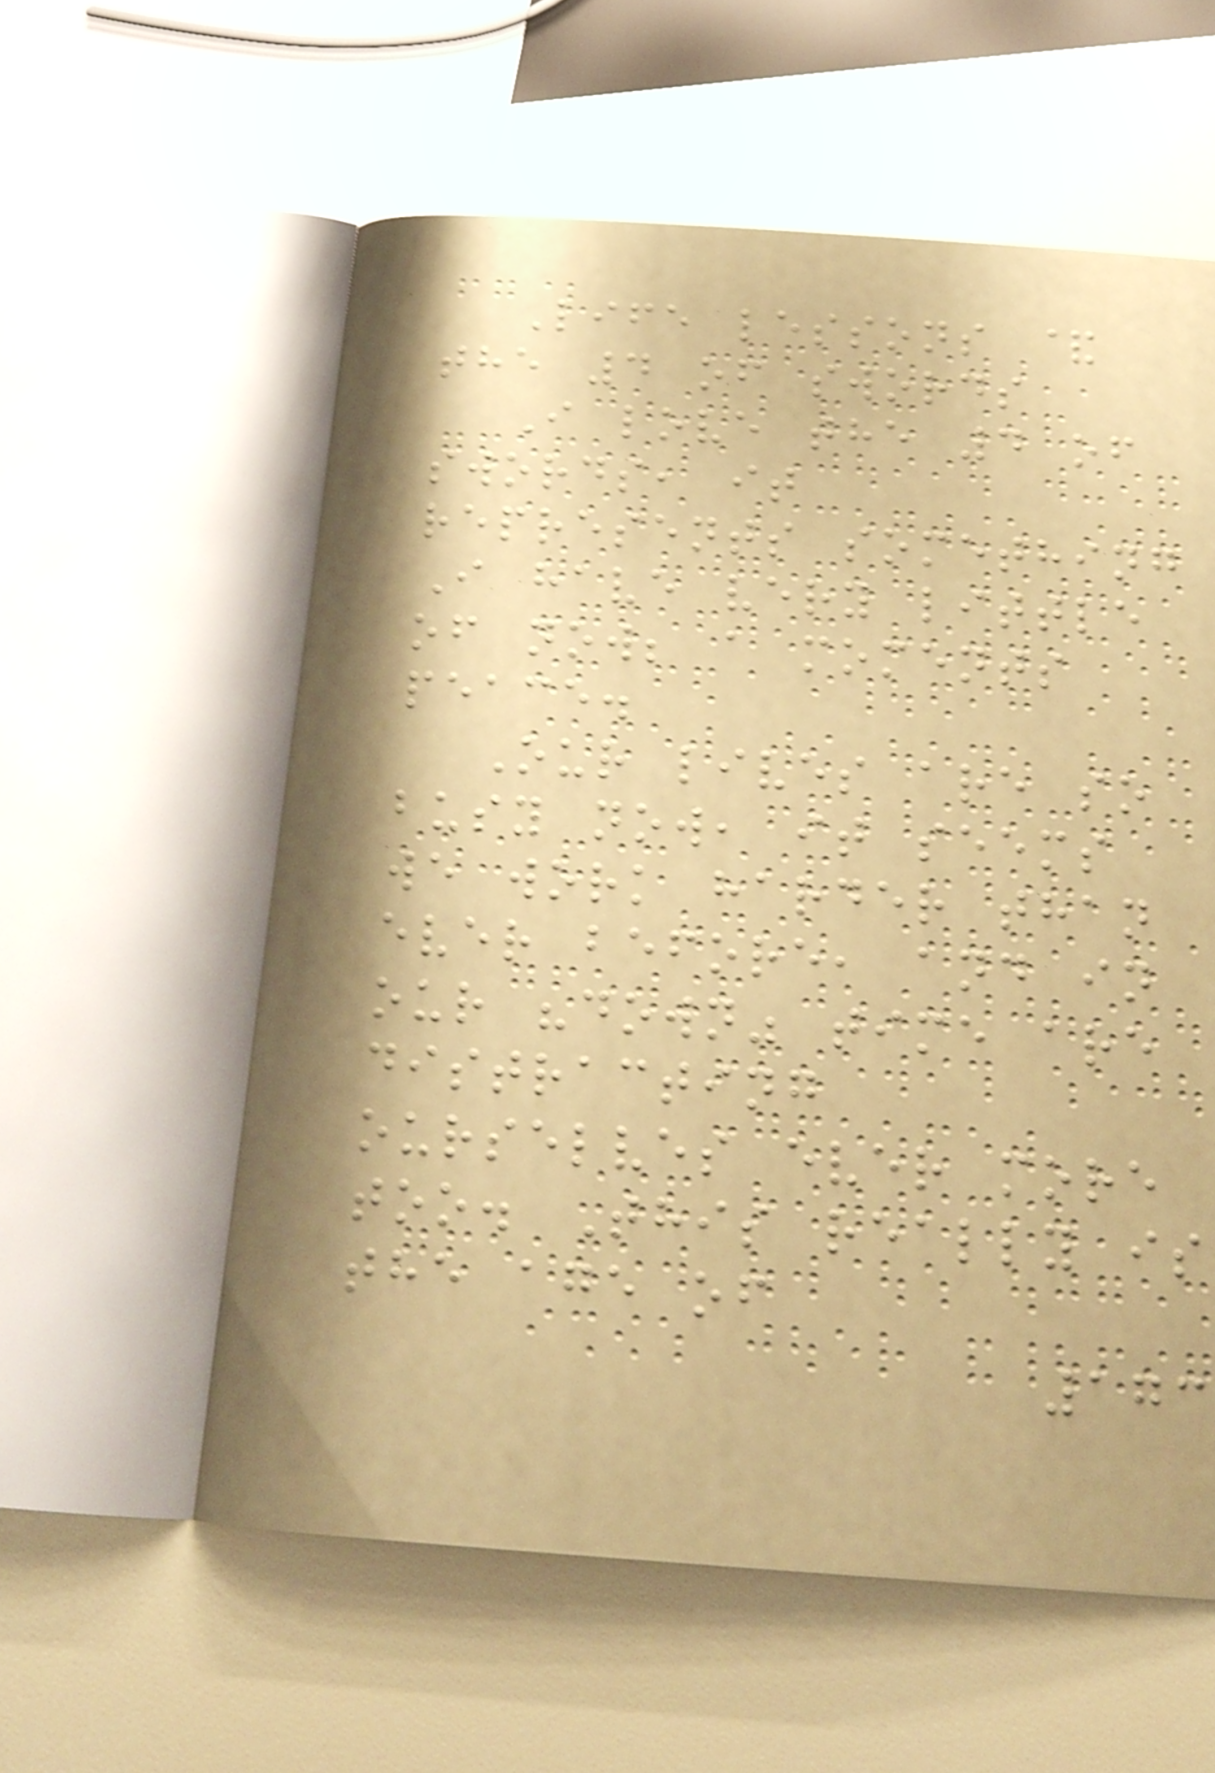Life lessons &
the 4 of swords
I love the 4 of
swords, it
represents something
I have very little
of now; a moments
peace.
Our lives are so
busy now, it seems
we work harder than
ever before, and in
our "down" time are
distracting
ourselves ever more
too. This really is
the age of
173
